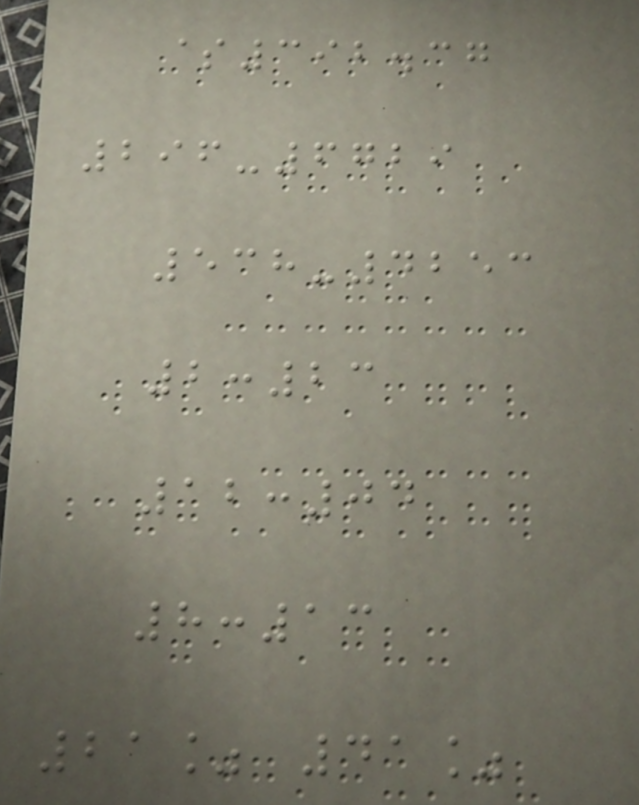$392.37
296-6729
538-4253
2:23
12:04
8:13
21% 41%
